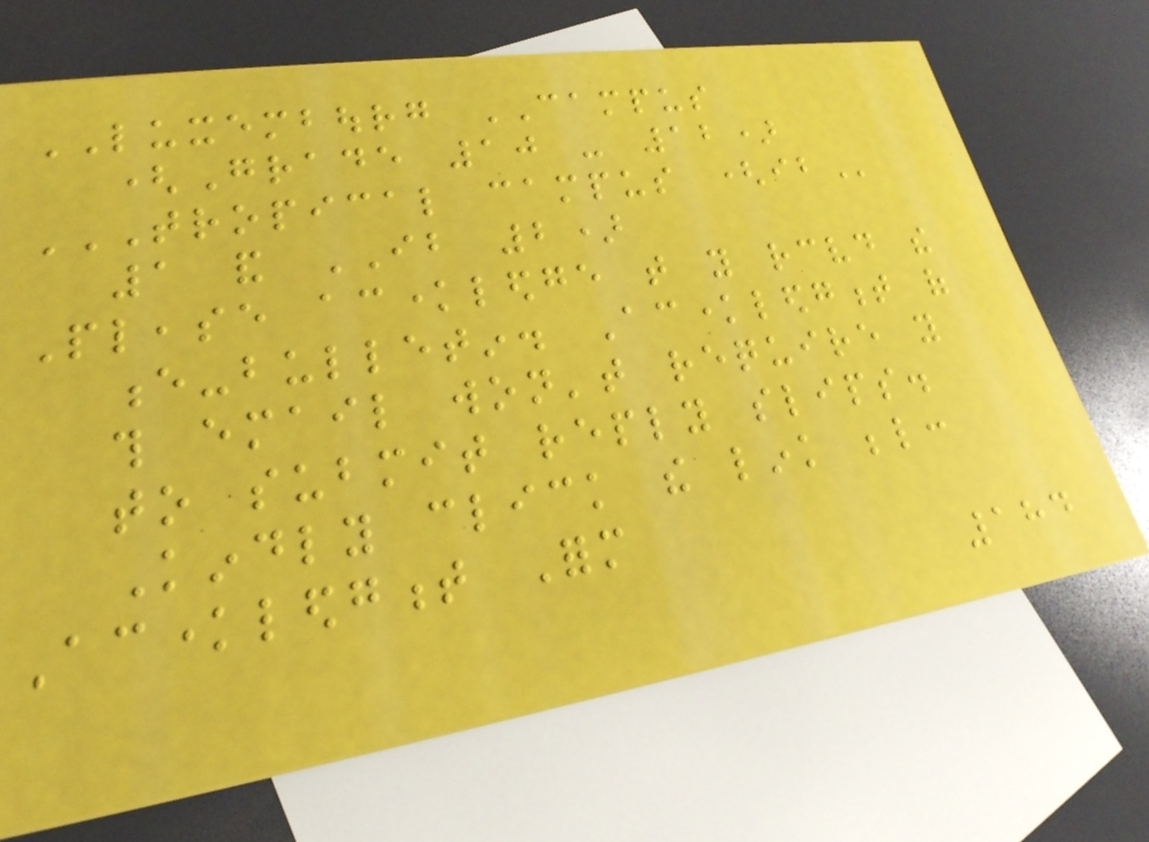LUXEMBOURG CAMPUS
(Grade 10 - 12)
TROPICAL CAMPUS (IB
1 and IB 2)
Please acknowledge that you received the
e-bulletin. Acknowledgment of
this email won't require you
to submit reply slips.
Kindly click the link below:
Acknowledgment Form
184
